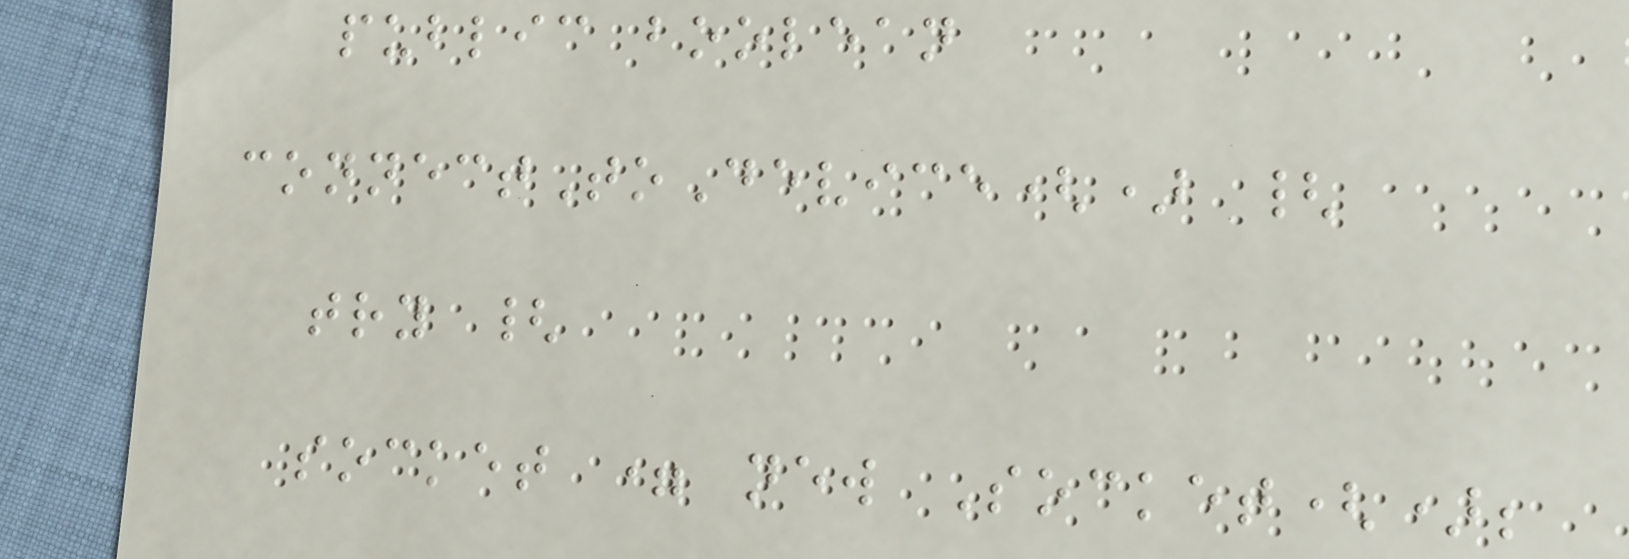public boolean
connectToDevice() {
try {
socket = new Socket();
